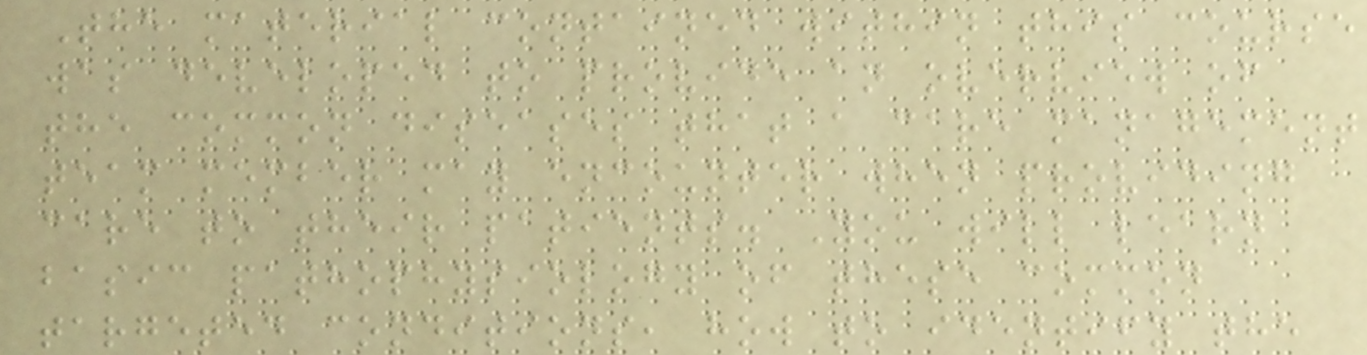The material contained within this course
was developed to provide an overview of
the common diseases that a care management
team member may encounter when providing
care to their patients. You will learn
basic pathophysiology of these common
targeted conditions, how to identify the
